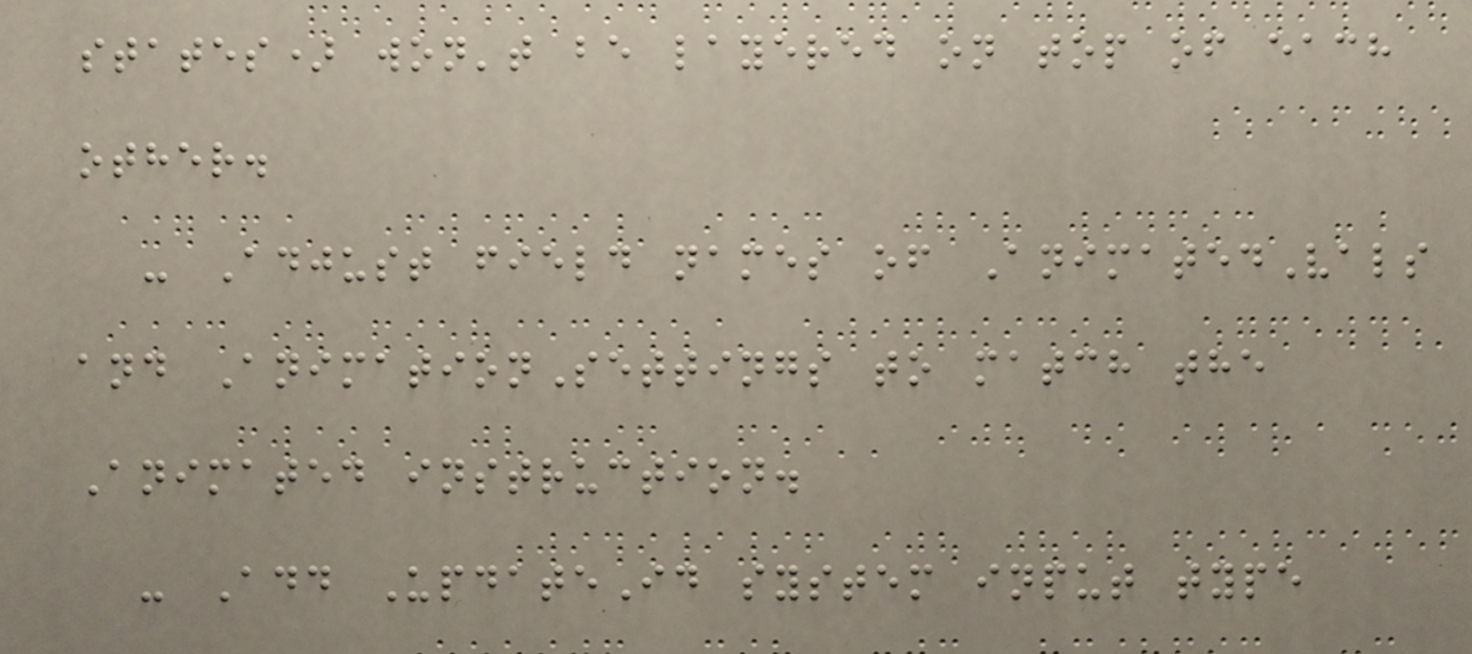states) won't be layered on top of each
other.
- Adjust field names of AnimatedVals
and AnimationSettings to match the
Animated instruction.
- Add UpdateId system input type
